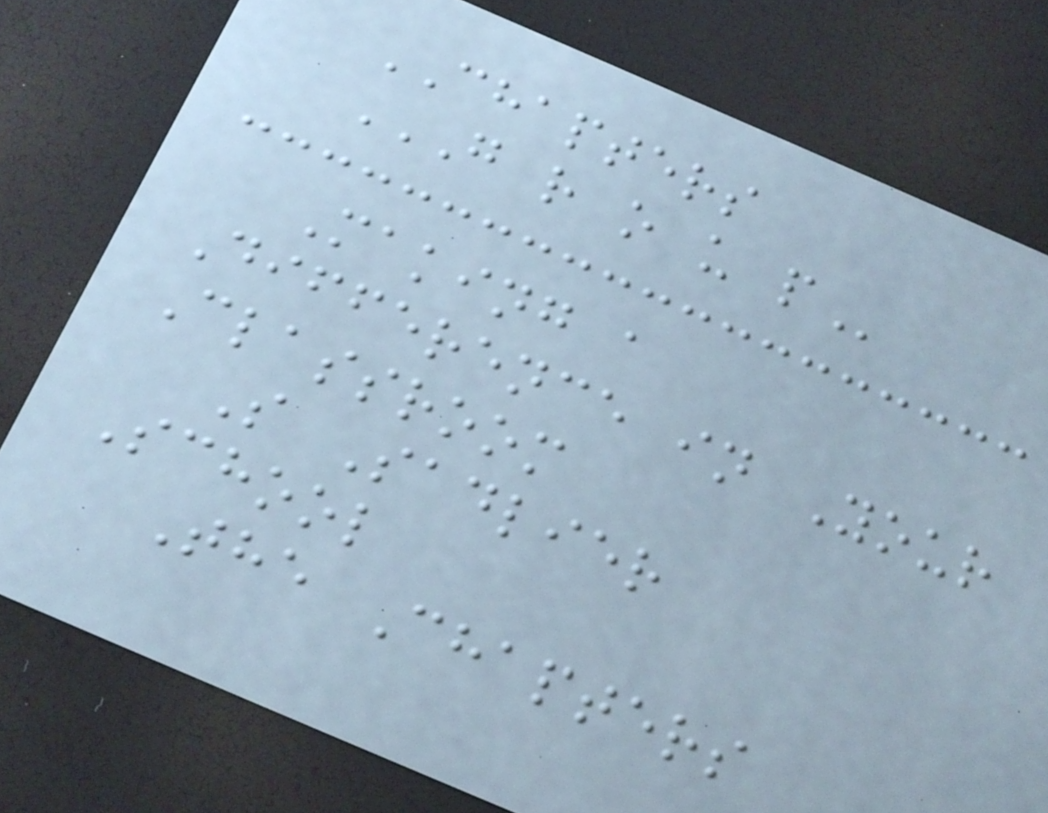CHAPTERS
G R O U P
Making a
Difference in Your
Classroom
S Sadlier
School
The Chapters
